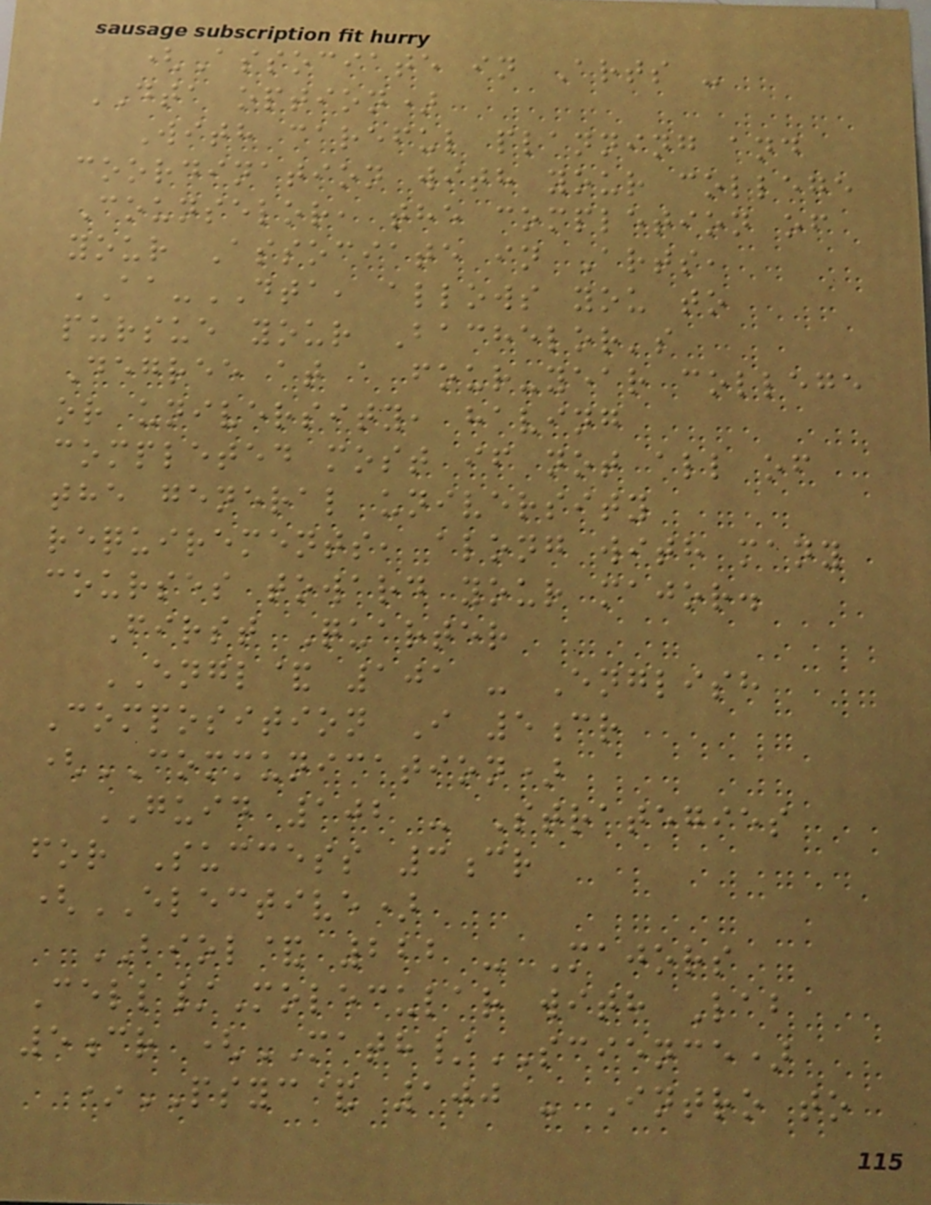(Associate in Arts -
DTA option)
With careful planning and
coordination with your college
Counselor, the completion of
your Associate in Arts,
AA-DTA, allows you to
pursue your Bachelor's
Degree at a four-year college
or university, having
completed most if not all of
the general university
requirements, along with many
courses toward your major.
First Quarter
ENGL& 101 - English
Composition I 5cr
(COMMUNICATION)
GUID 102 - Strategies
for Success 3cr
(ELECTIVE)
BIOL& 222 - Majors
Cell/Molecular with Lab
5cr (MATH/SCIENCE)
*PSYC& 100 - Intro to
